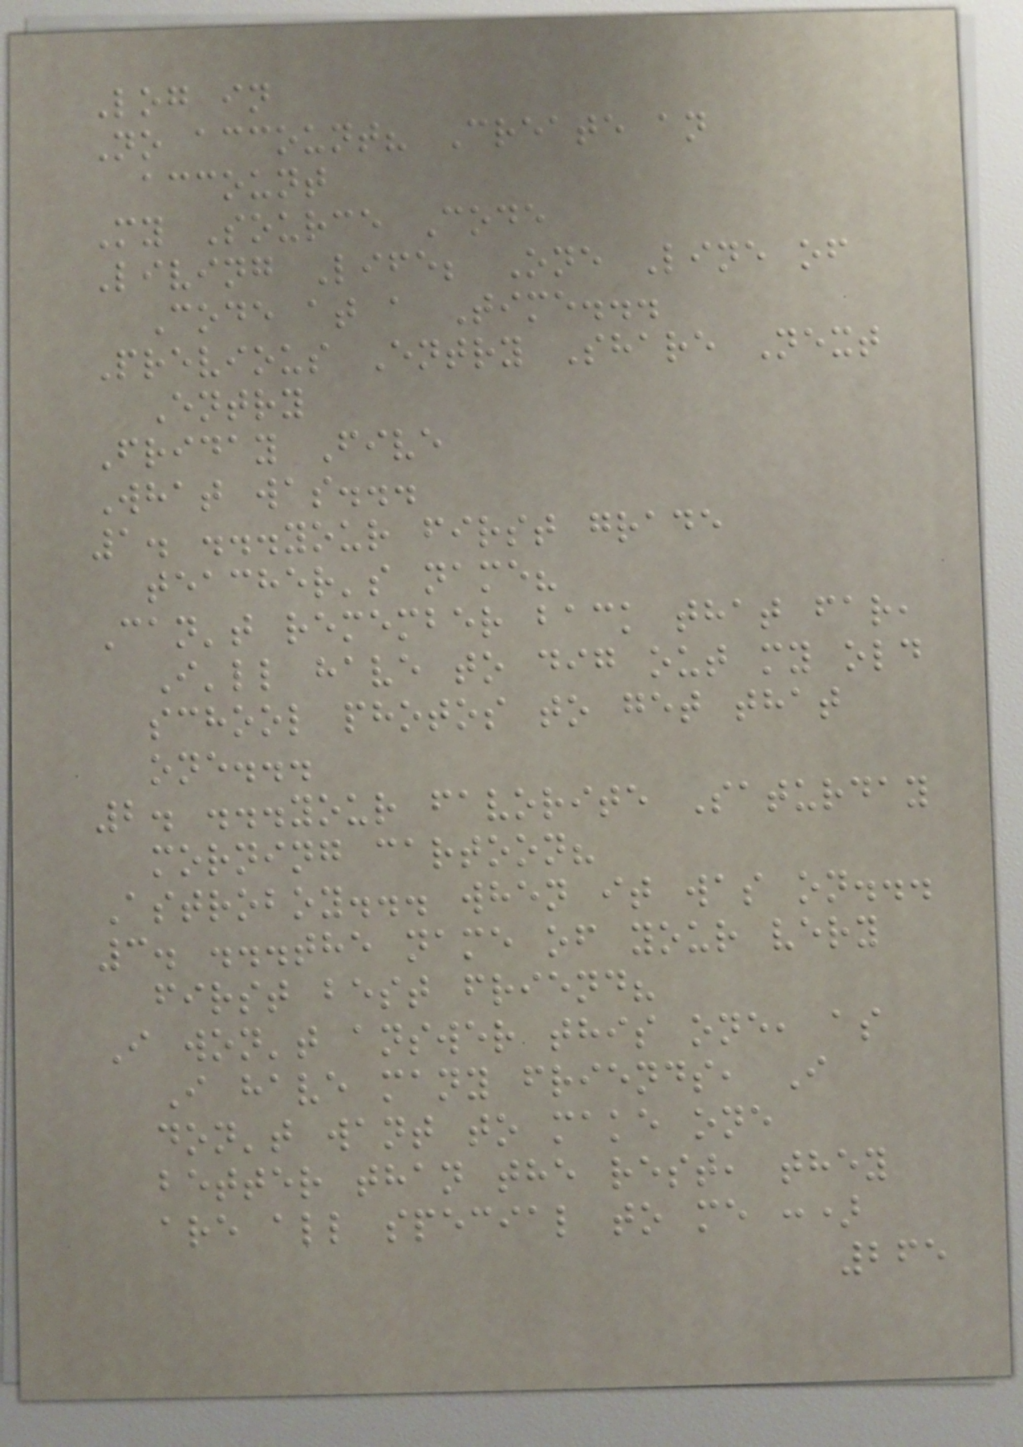Log in
No account? Create an
account
My Source Code
Living Life; One Line of
Code at a Time...
Previous Entry Share Next
Entry
Friday Five
What was...
1. ...your first grade
teacher's name?
Can't remember back that far,
I'll have to dig out my old
school photos to get that
one...
2. ...your favorite Saturday
morning cartoon?
Astroboy... when it was on...
3. ...the name of your very
first best friend?
I won't answer this one, as
I have many friends, I
don't want to make one
better than the rest, they
are all special to me :)
265
